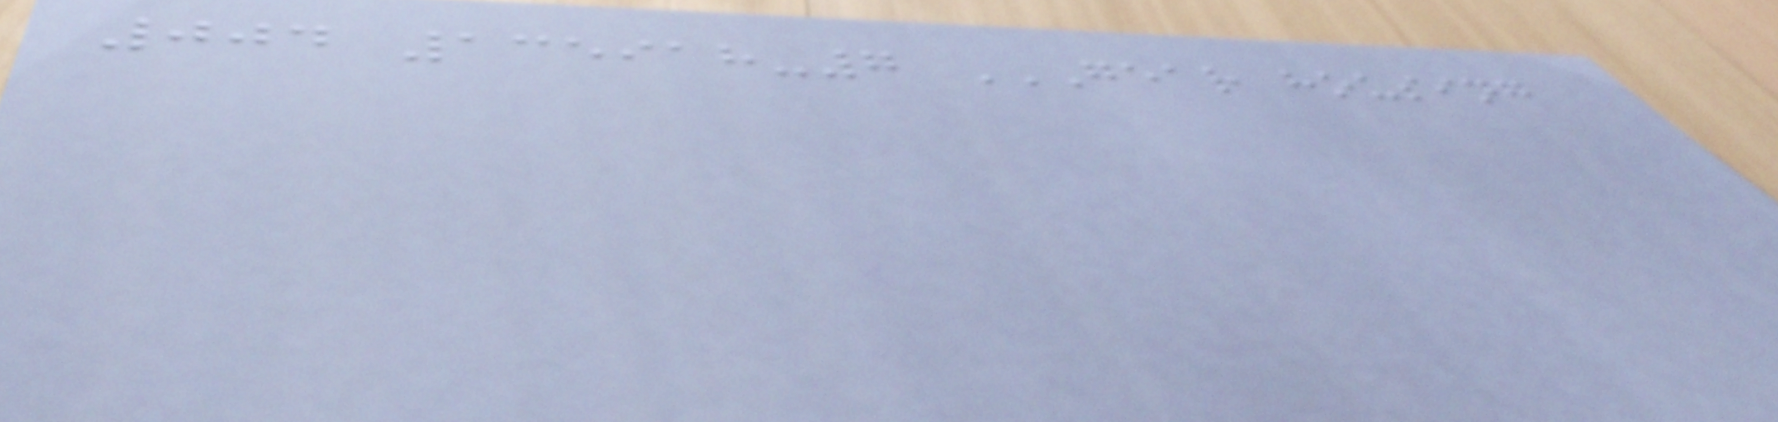004 135918-7 GEAR HOUSING
